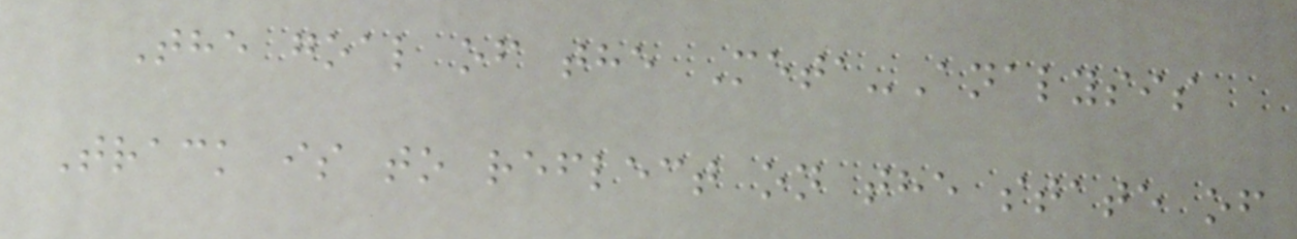The goal of the Meta-Analysis
Track is to reflect on the state of
